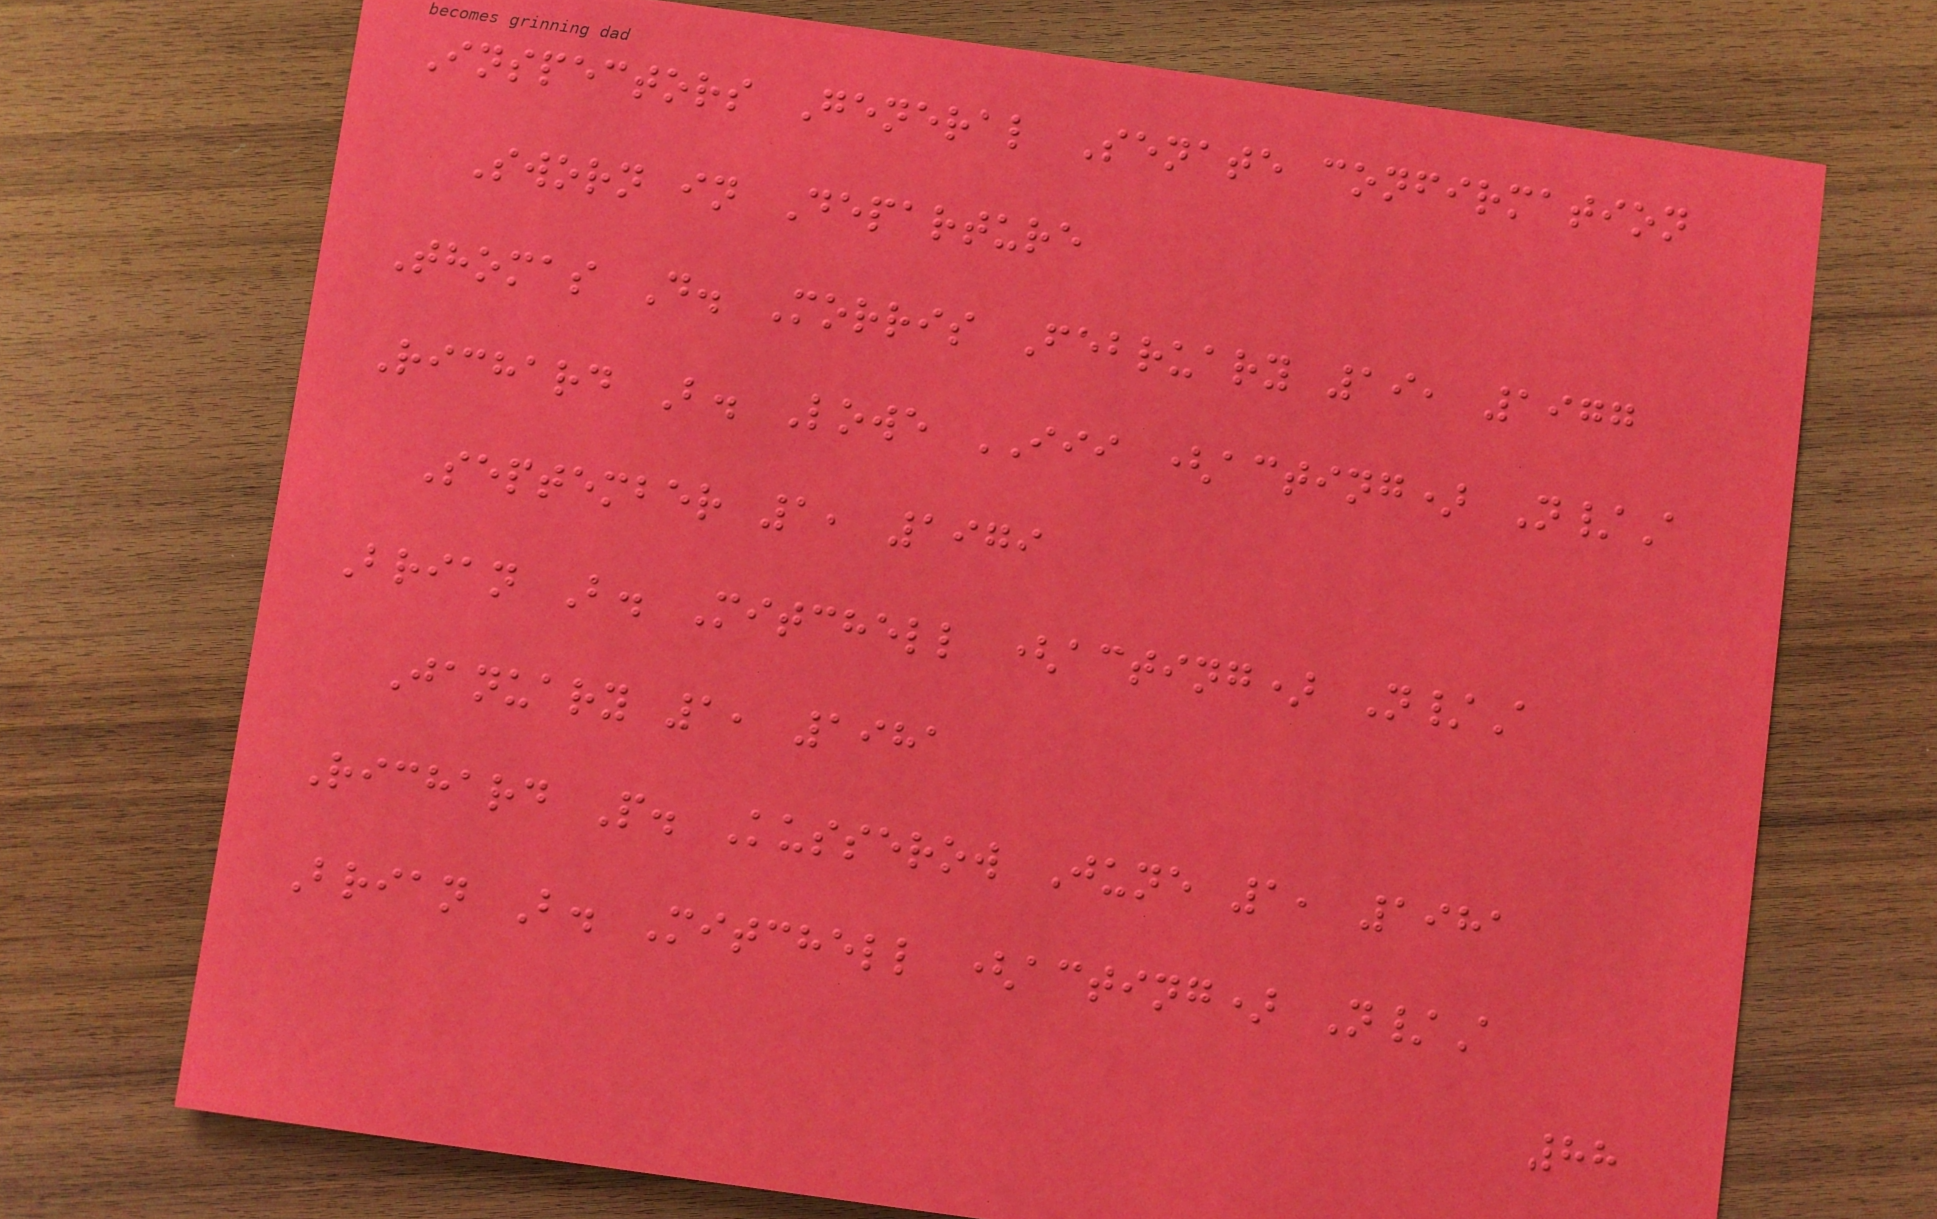Inspectors General Senate confirmation
Sworn in Departure
Thomas D. Morris February 19, 1977
Richard B. Lowe III (acting) N/A
September 1, 1979
Brian B. Mitchell (acting) N/A
January 1, 1981
Richard P. Kusserow June 1, 1981
Brian B. Mitchell (acting) N/A
88
